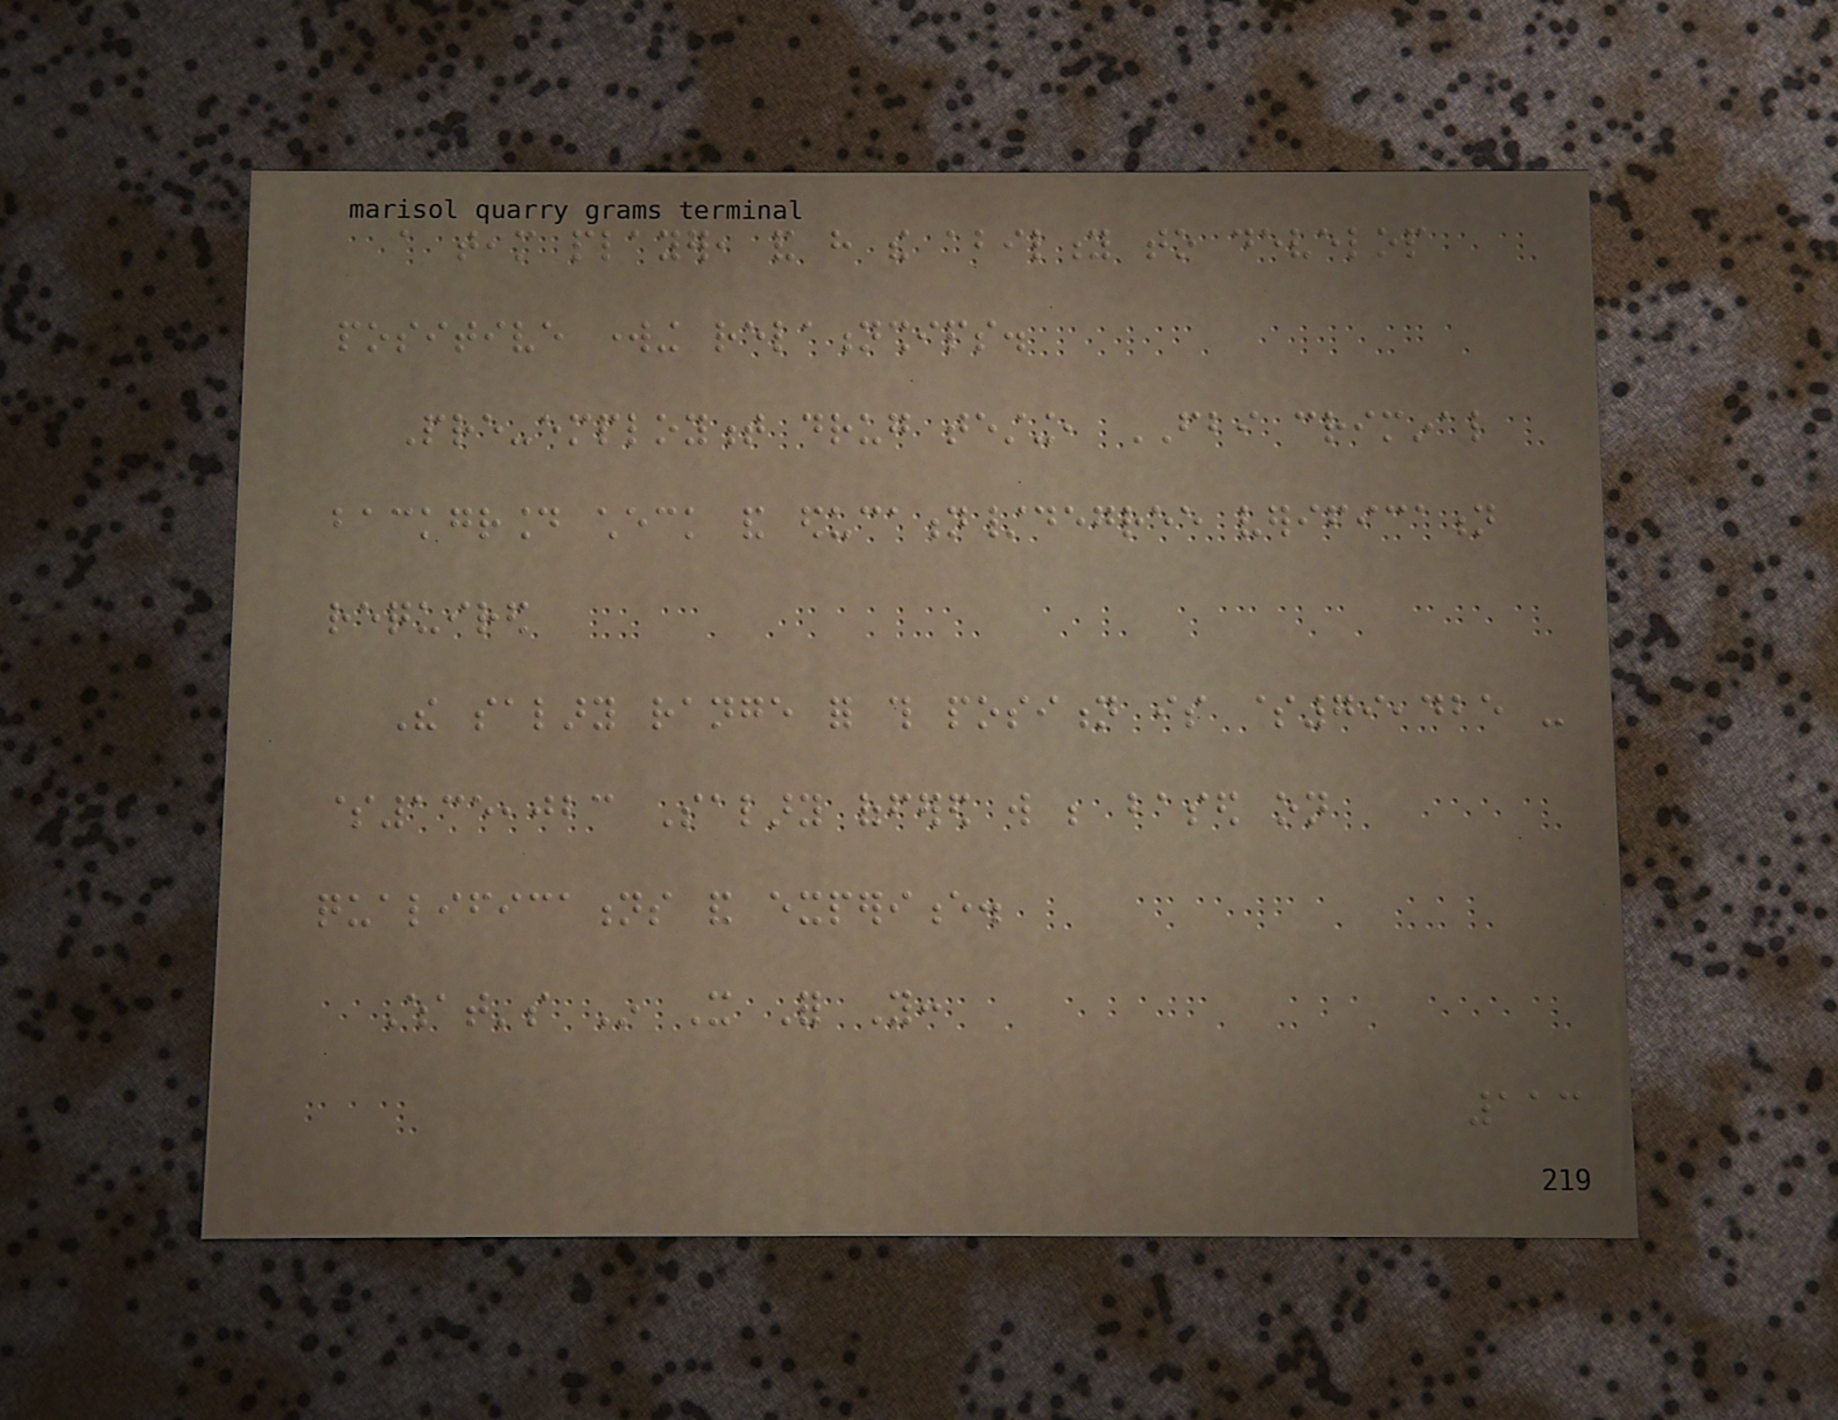a team player, and have the ability to develop
positive working relationships.
Pre-employment drug testing, FBI criminal
background check and education/degree verification
required
The salary range for this position is $79,425 -
$135,023 Salary offered will be based on
qualifications and experience.
What's In It For You:
113
